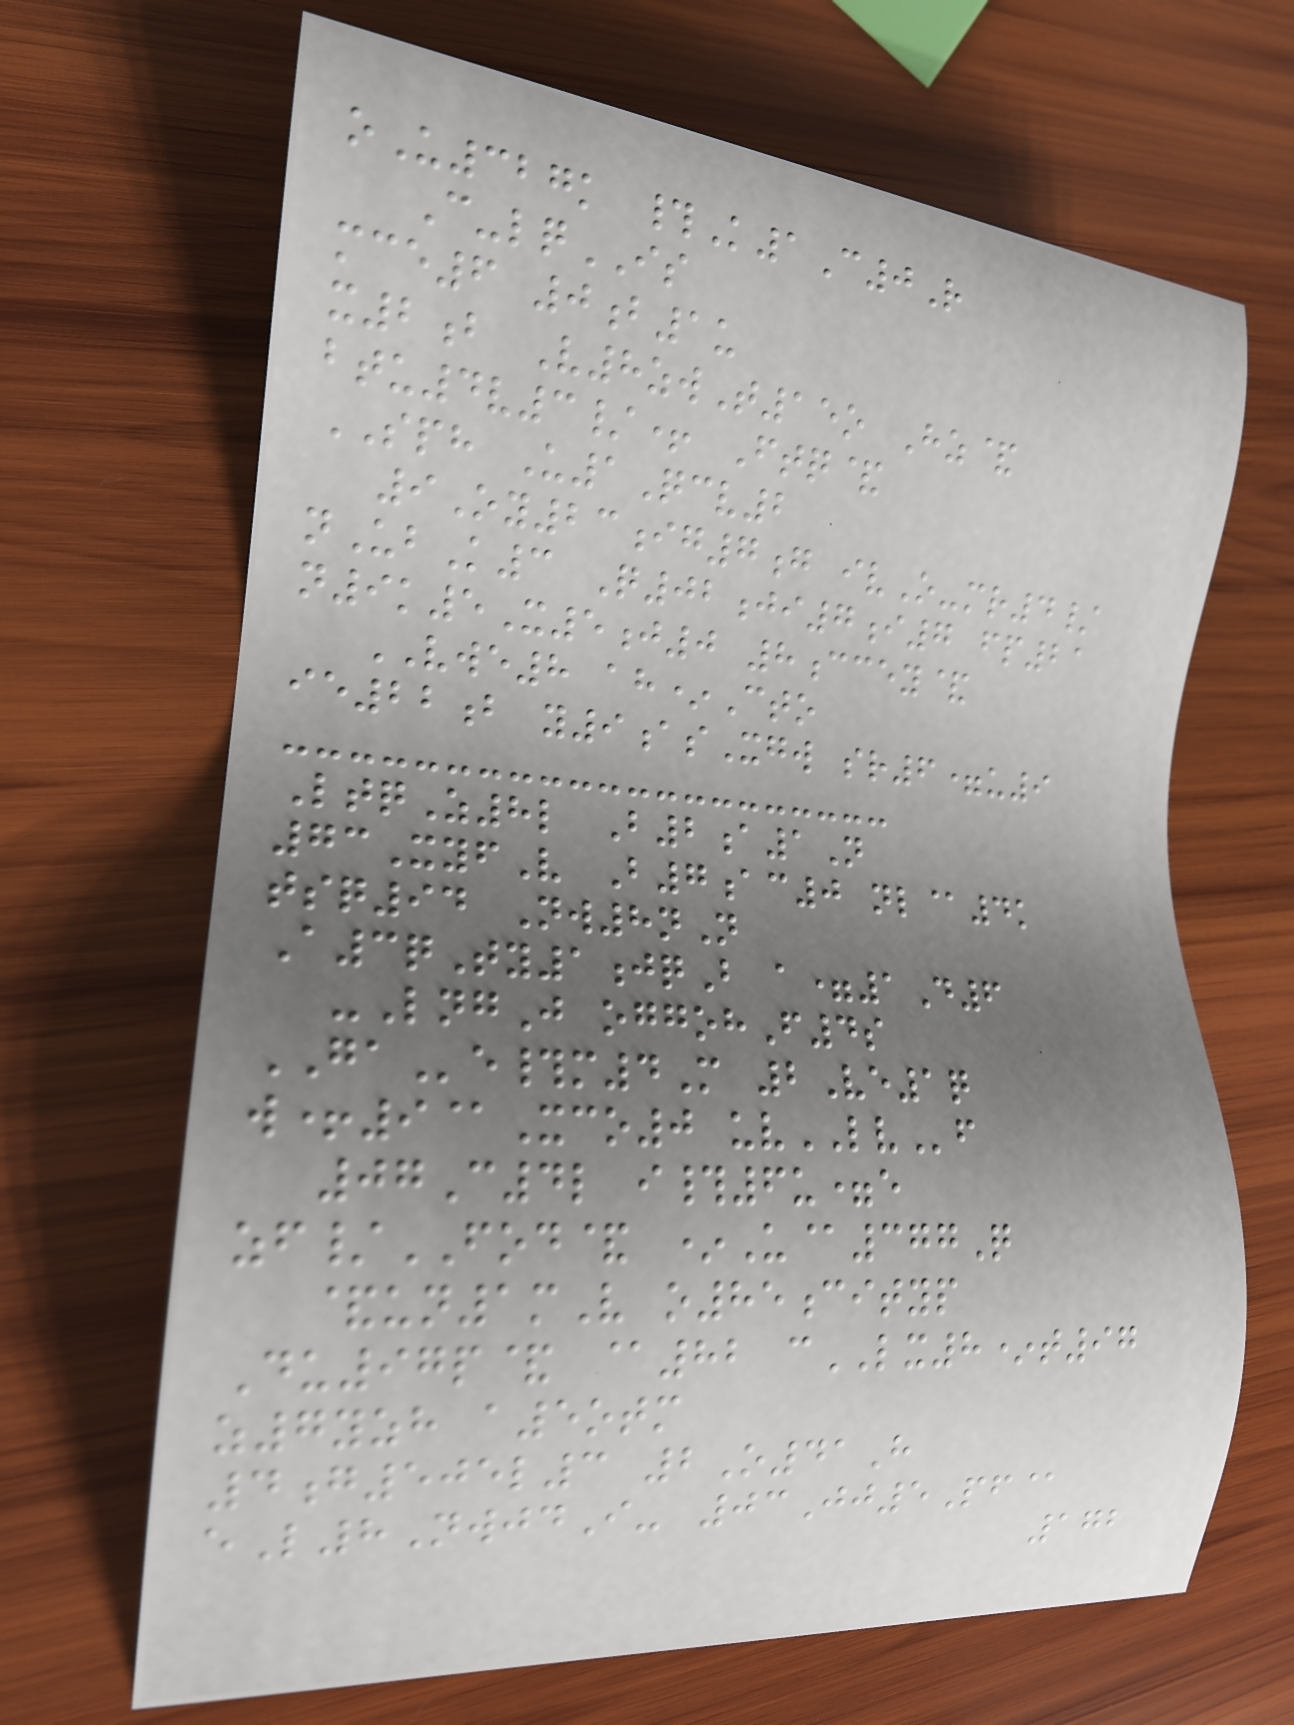oU327k #K1C0R
C-lqIS
mce6 0b1u
x2b V8zwT15o Hz&
btu4v3/+ Ftq&
SPH U1Qcv2
9Oy23ig7g ivO-mr4/
nUbK3 Q02ji7i7 fp21
n9k5X5j0 8ccey&
VWE8 ah*Cto
ie22b y9asXgw sr6=u9
LtqZ8l B2a1N
73XyfV B7ac0 nl@4k
tsq94 Nw8nN
A3qTy1jqB a=1D6
-LngJ oggohF4s
GAe#m4M 2Ve1q
w+9@Xco0 uvLVf
07C4l i#6u=e
zf/FOD& *U@377Q
&un1mV o85cityp
Du97p& @82 cLX8*t97
z7yzh a5otm
4g505l3 2O41H
eL8NwjdI- 03Jj5Pf@
172
